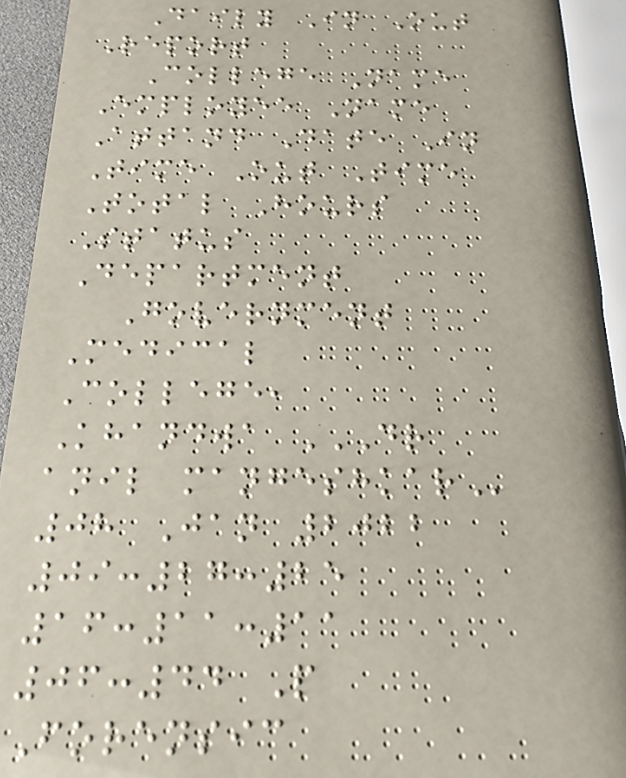Daily In Out
Report
College Name
Employee Name
Attand Date In
Time Out Time
Total Hours
Status
Department
Government
Medical
College,
Khandwa DR
ANIL MANGESHKAR
08 Jan 2022
09:27:25
16:11:11
06:44 P
Forensic
